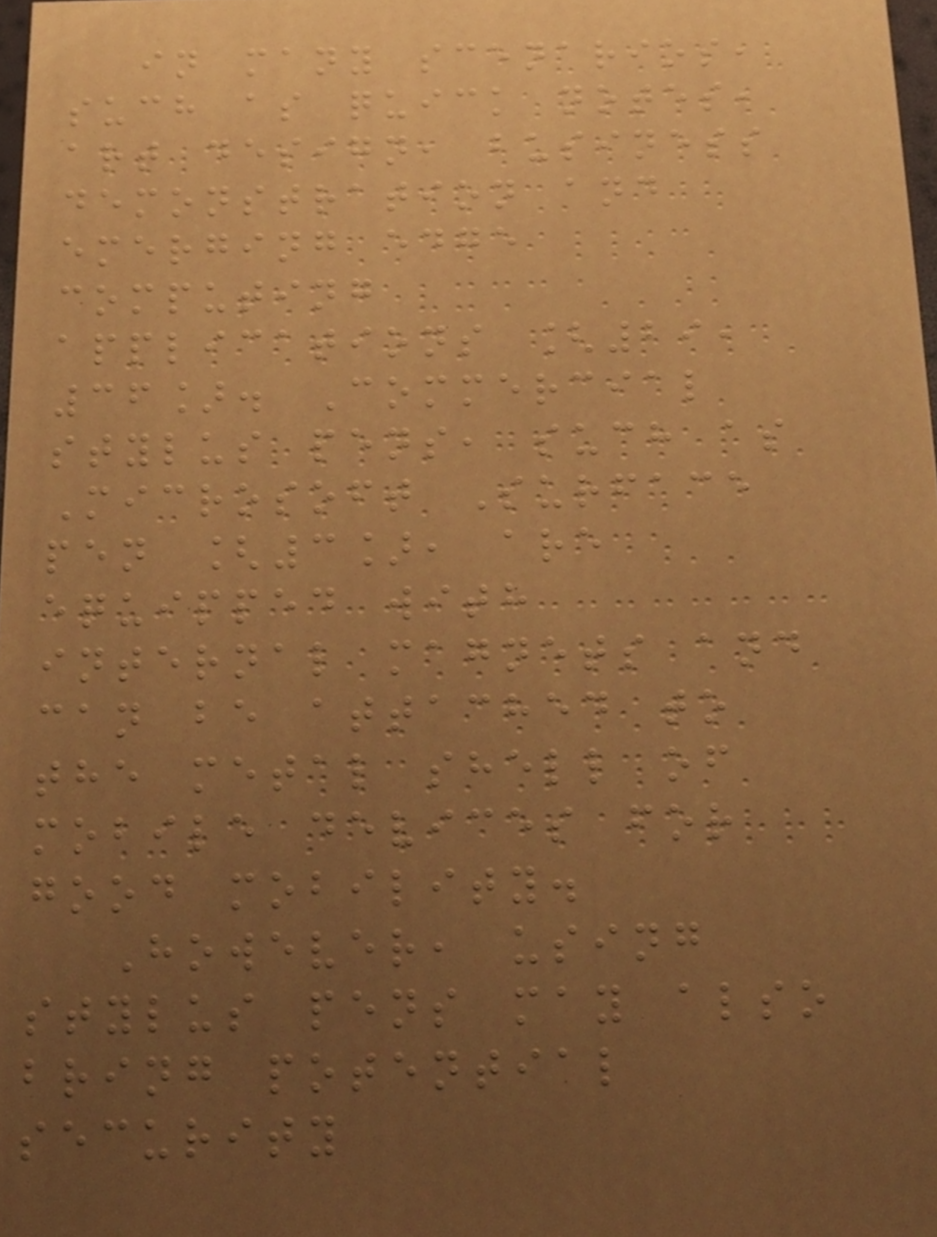in many scenarios,
such as quick notes,
art design, business
demonstration and
emerging edge
computing
applications [29,
36]. Commercial
stylus pens, such as
Microsoft Surface
pen [3], are
equipped with
internal magnets and
can be attached to
the metal shell of
mobile devices for
good mobility.
However, using
stylus pens may also
bring potential
security
